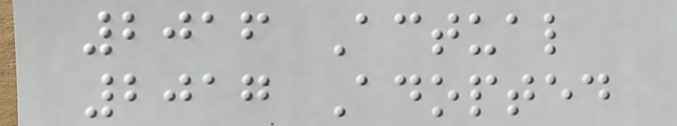2016 Actual
2017 Adopted
